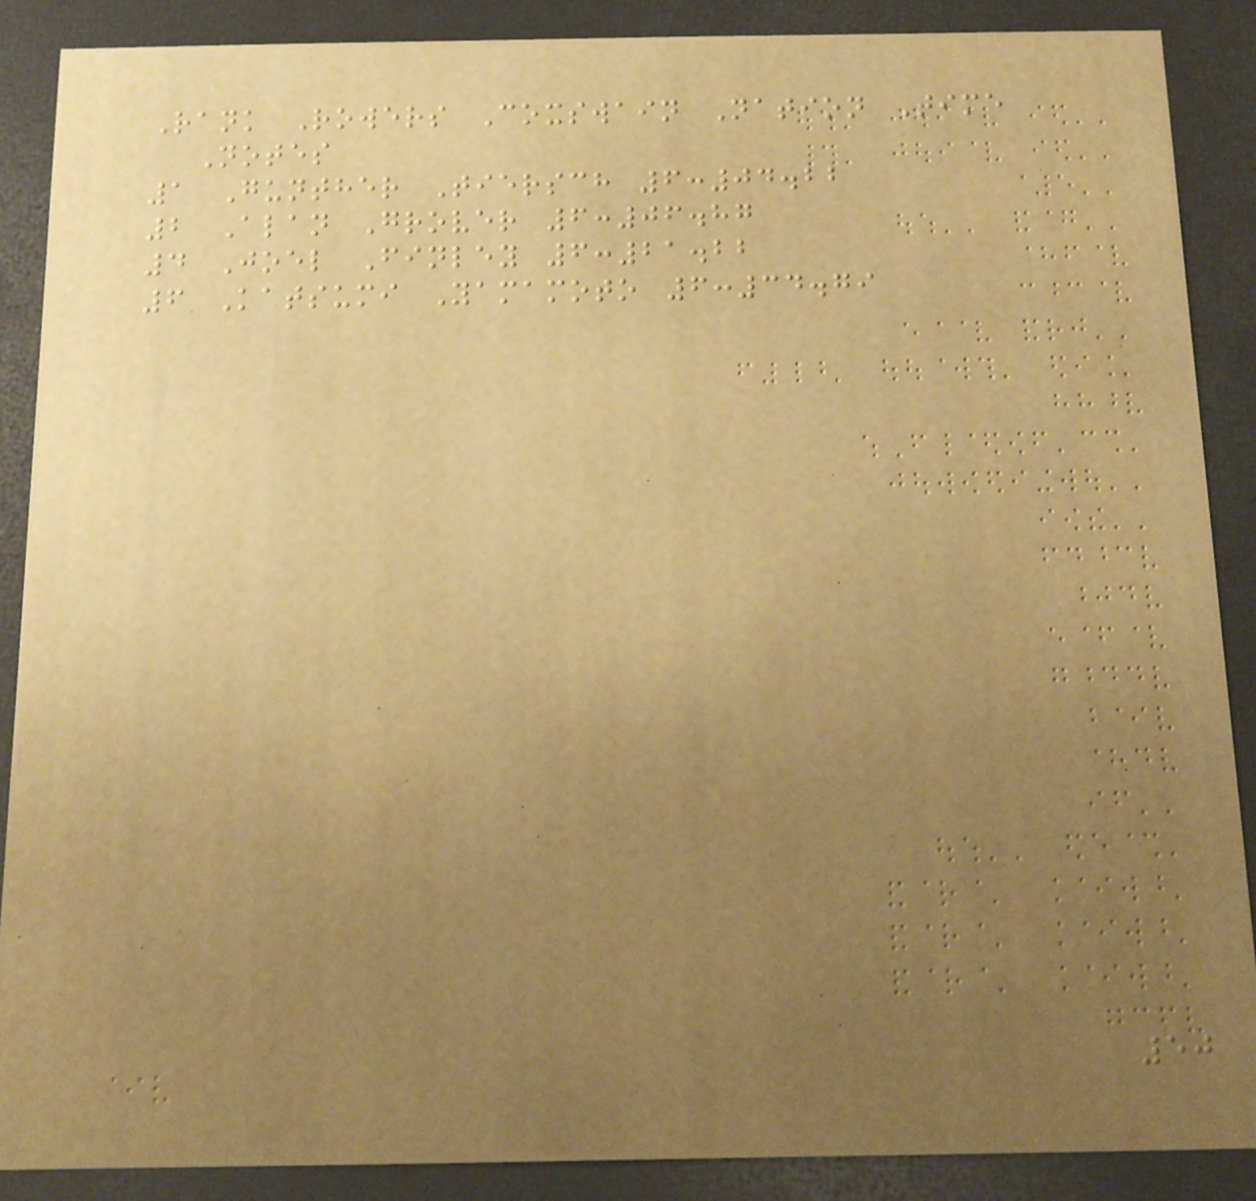Rank Rowers Coxswain Nation Time
Notes
1 Gunther Tiersch 6:04.22
2 Alan Grover 6:06.87
4 Joel Finley 6:21.22
6 Katsumi Yamamoto 6:34.79
50
